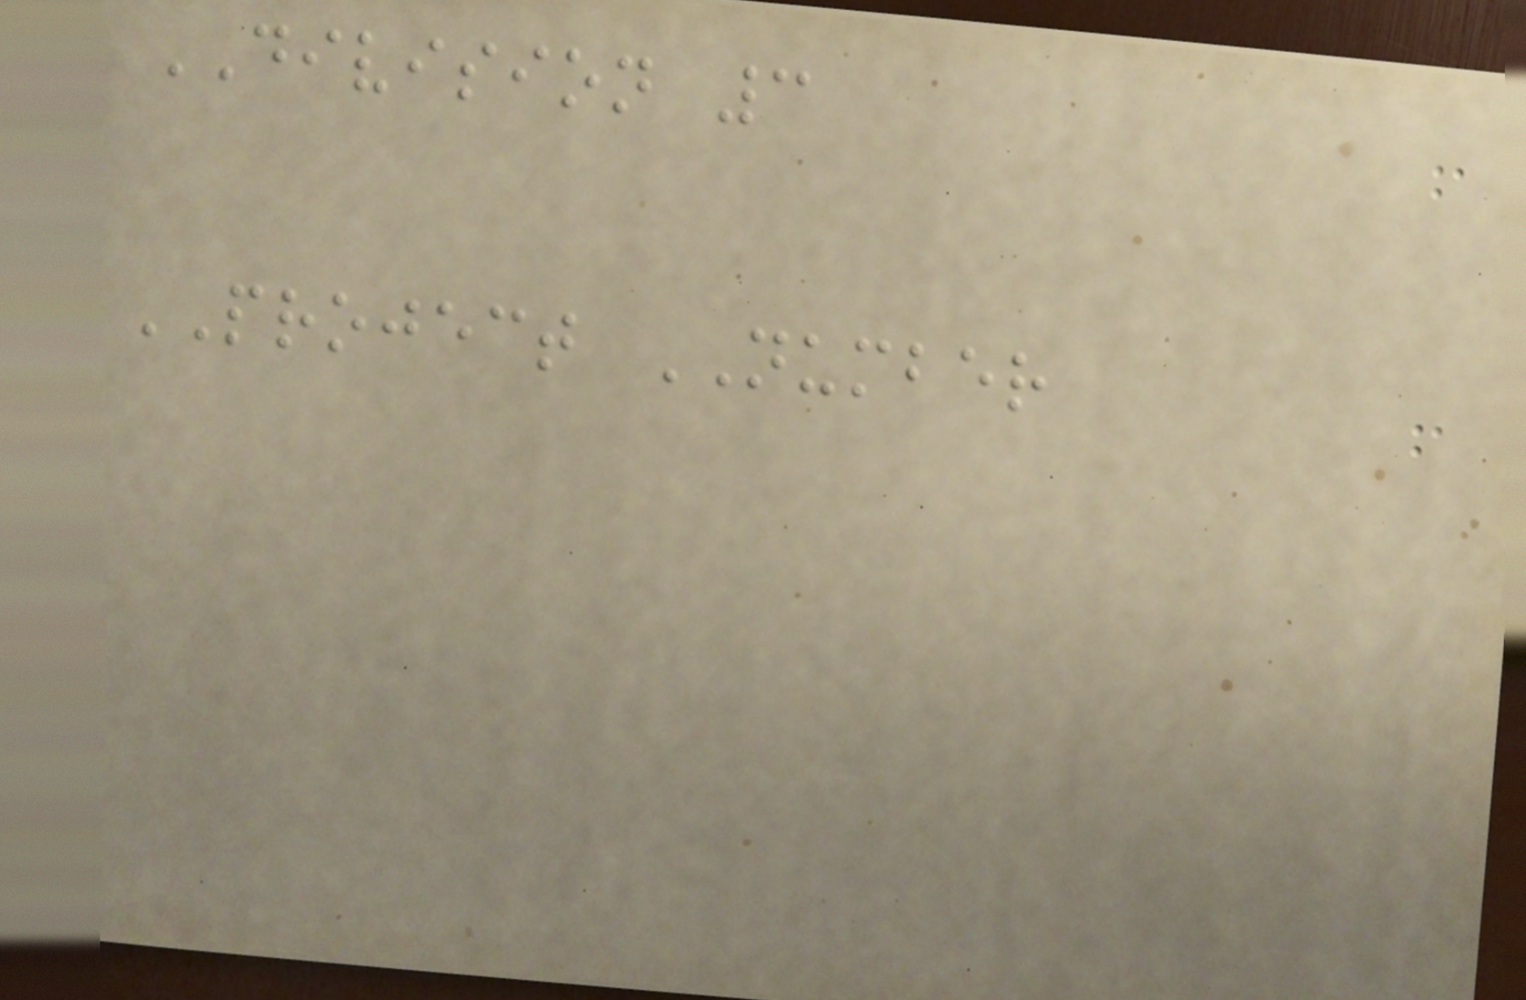DIVISION 3
PROJECT NUMBER
